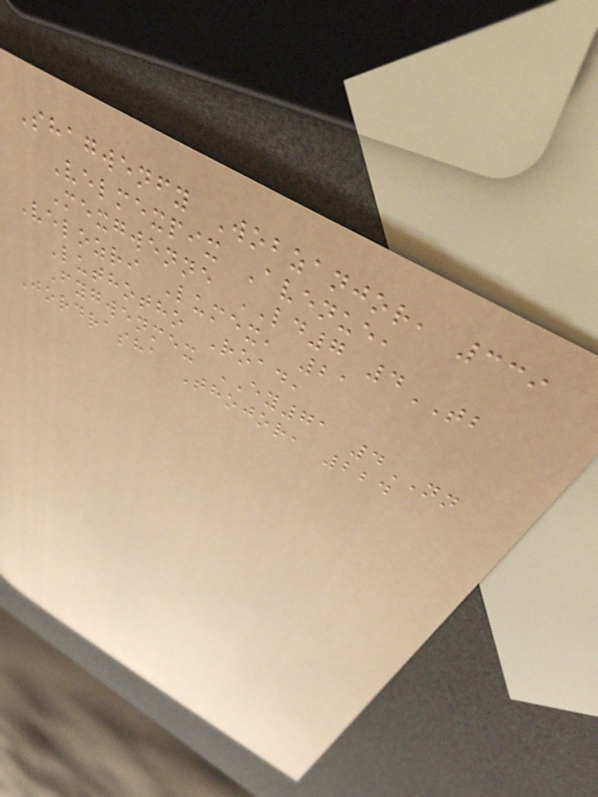Shagwenfy Wobzanjor, 339
Velmexpix Avenue,
Mexgwenne LD7 4TB
Velozri Lumex, 21
Luthotho Road,
Fygwenmex EY71 4NN
Jordrasha Thojor, 224
